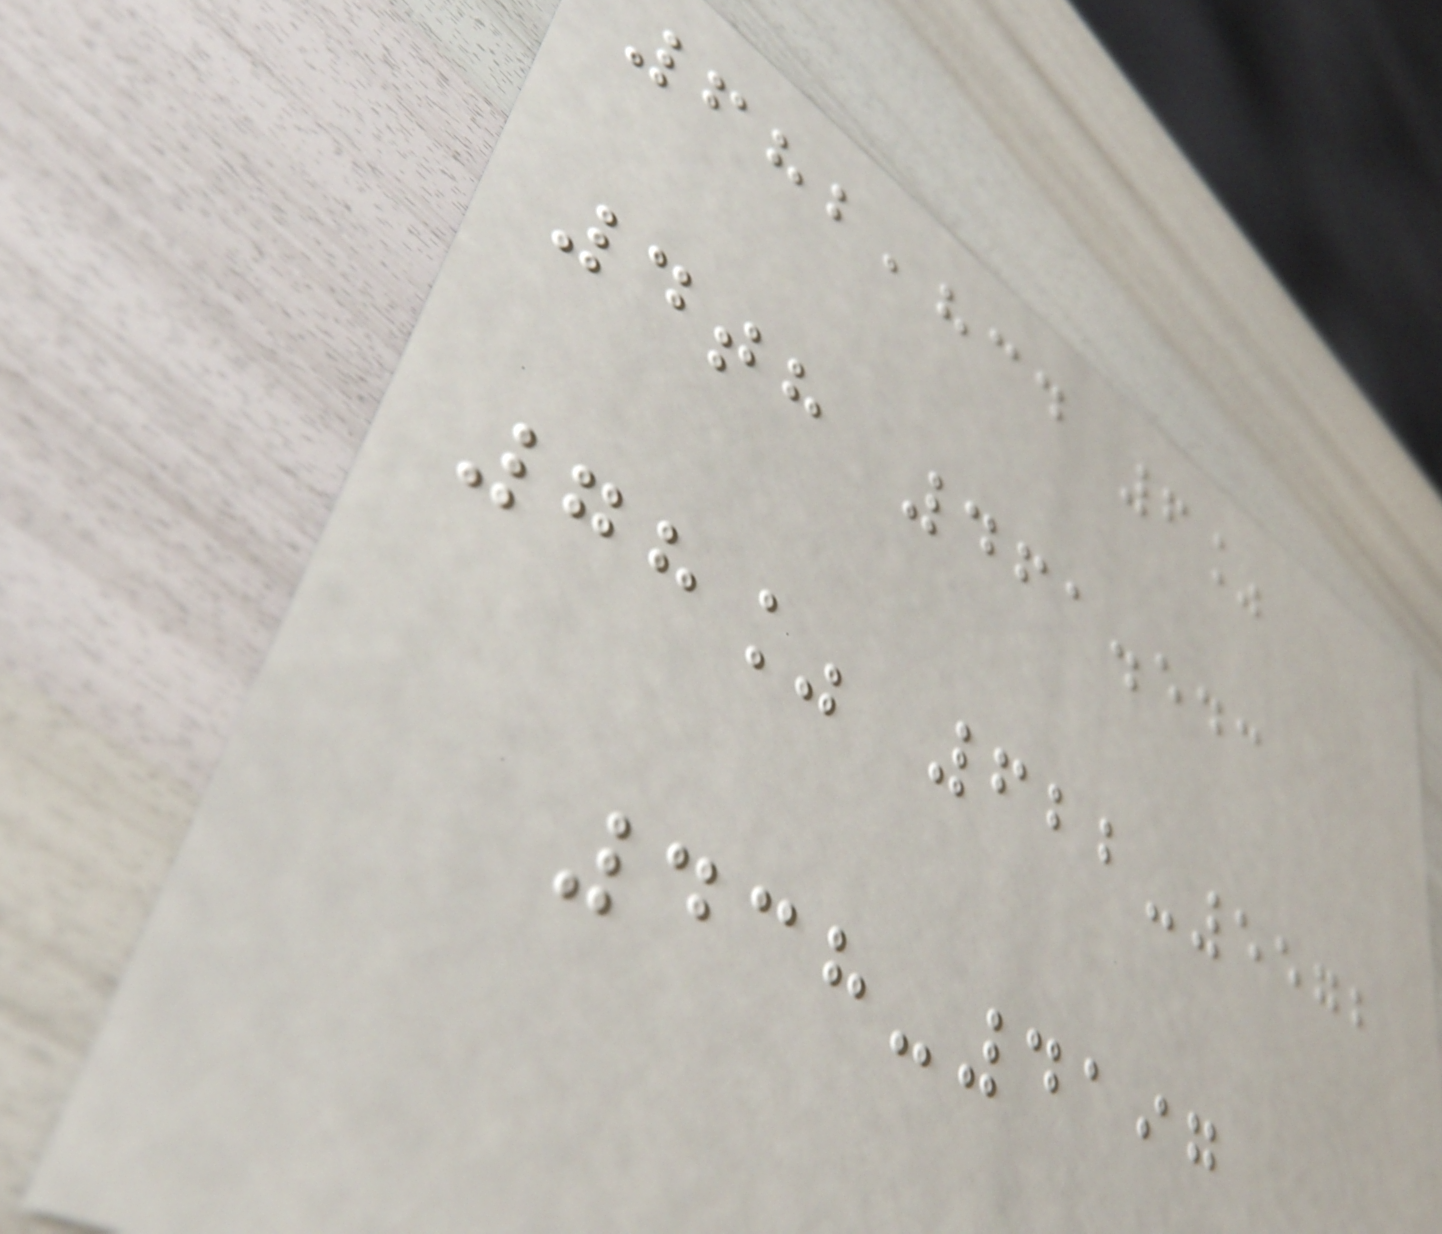682,834 6%
4th 461.543
78% 622-5572
438-4197
